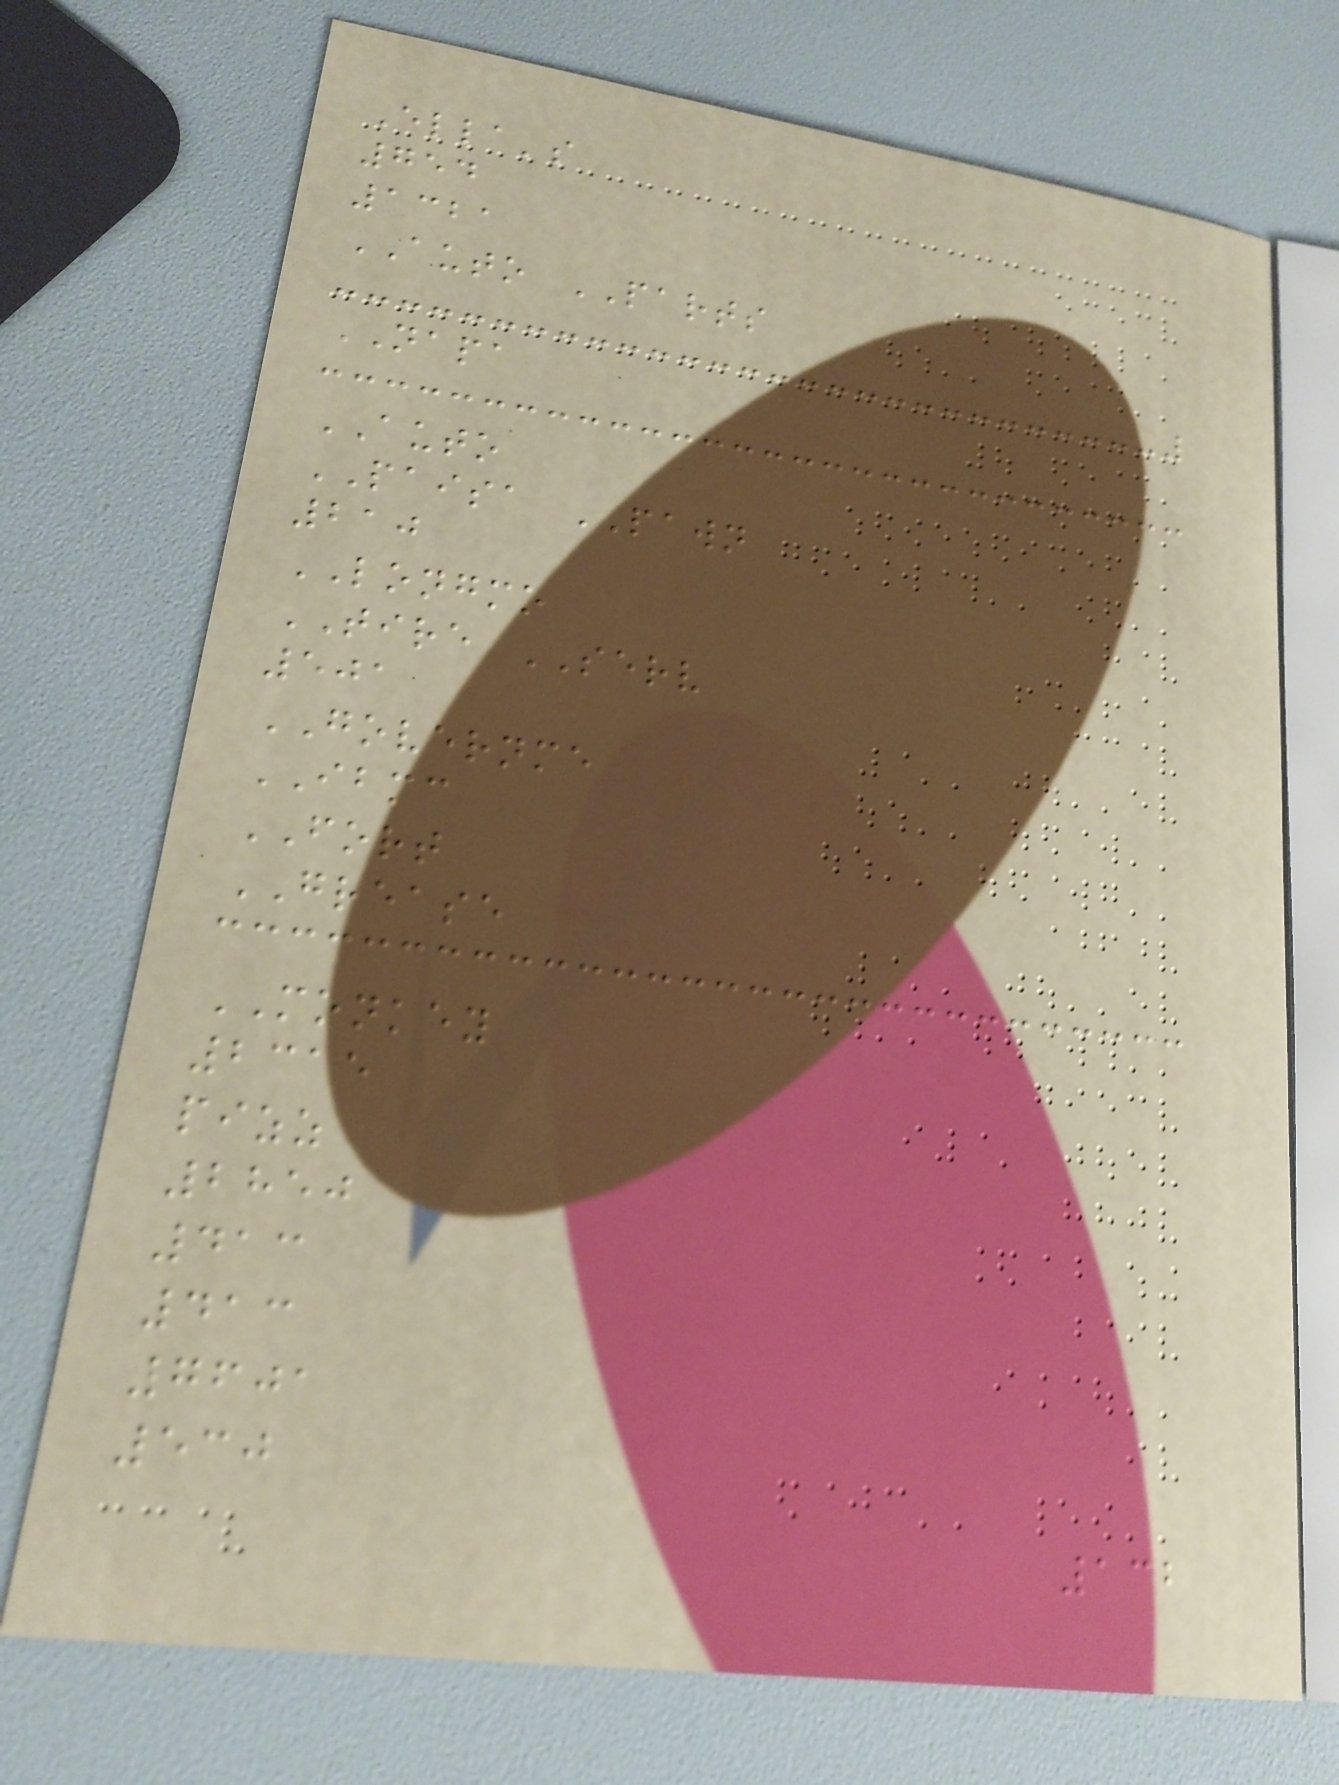Ella's
754
1321
AUTO PARTS
NAPA
AUTO
PAISA PAWN
210
LONGMO
TIRE SERV
501
GOVERNME
IBMC
FORT
GREASE
MONKEY
2315
pizz
2850
413
413
7601
530
132
